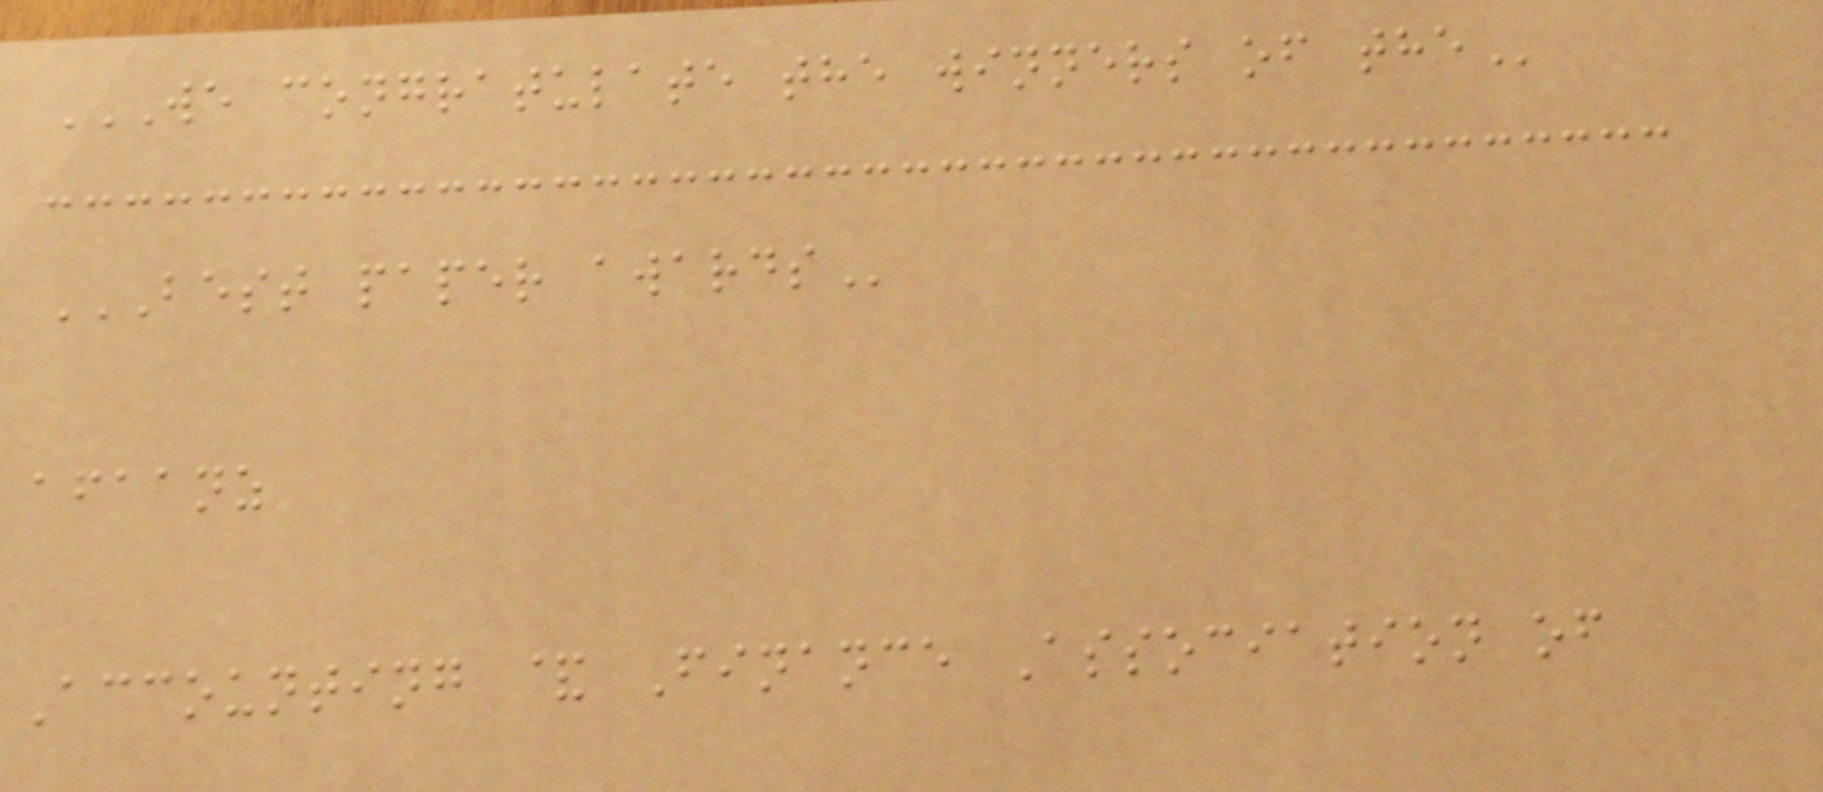WE CONGRATULATE THE WINNERS OF THE
BEST PAPER AWARDS
afaanz
Accounting & Finance Association of
